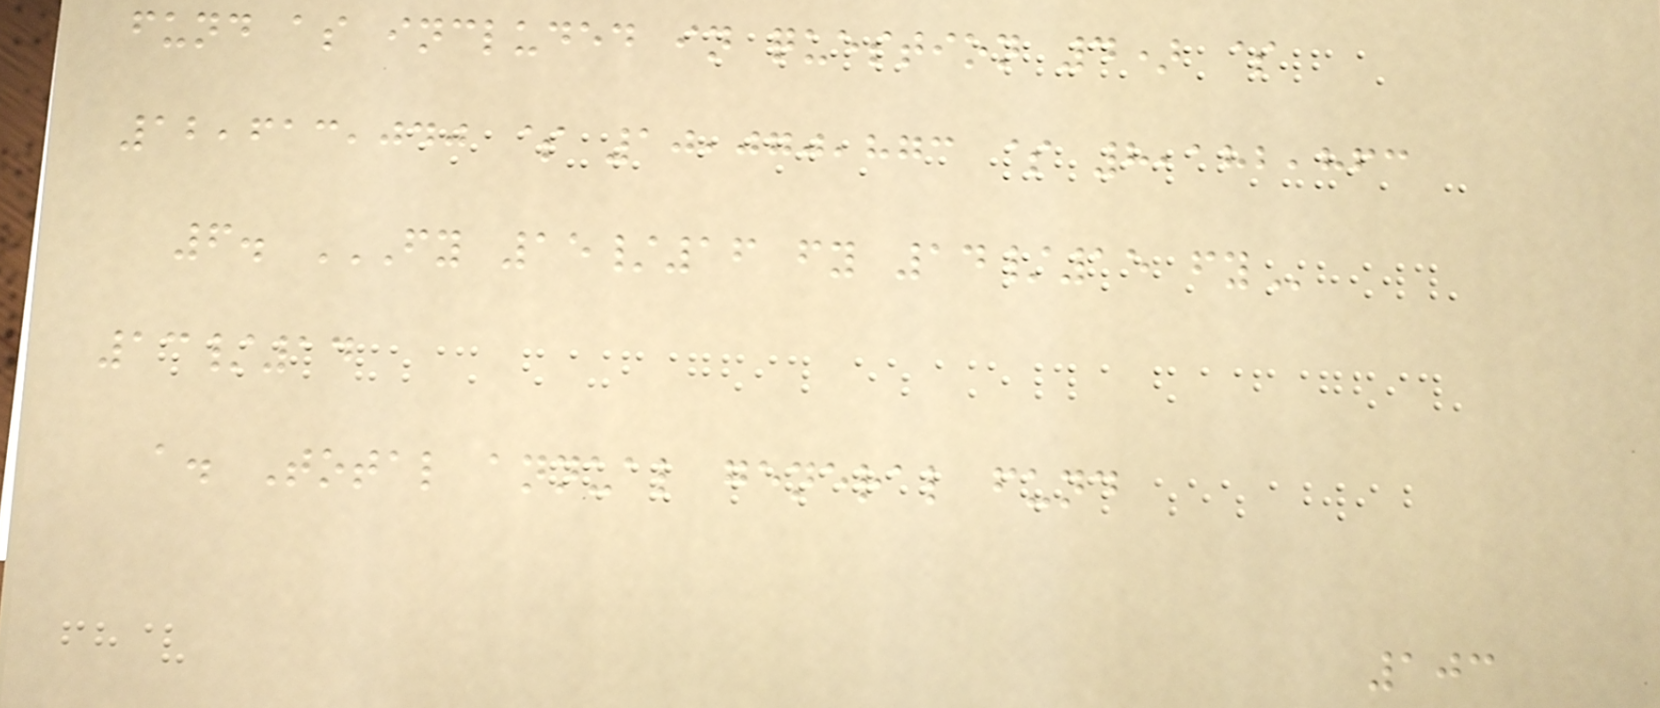fund as included in question 4) $
12,613,040 $ 10,070,873 $ 8,182,863
6. FY 15/16 FY 14/15 FY
13/14
a. Total annual general fund
103
